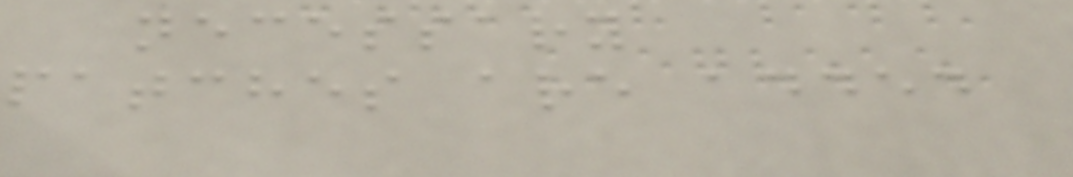necessary
patches are added
